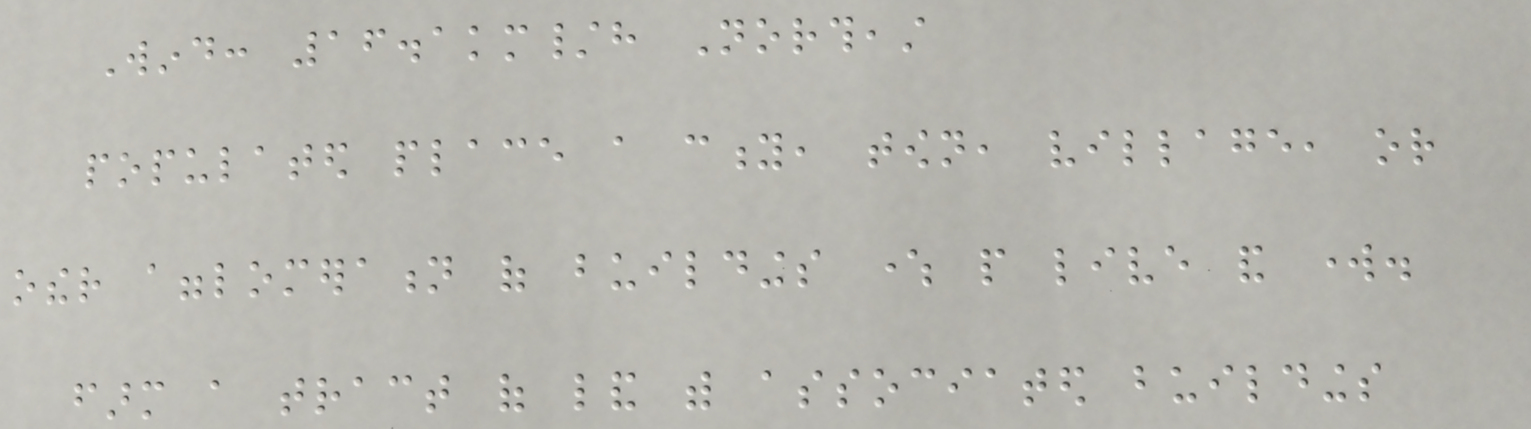Wind: 16.1km/h Northeast
populated place a city, town, village, or
other agglomeration of buildings where people live and work.
farm a tract of land with associated buildings
